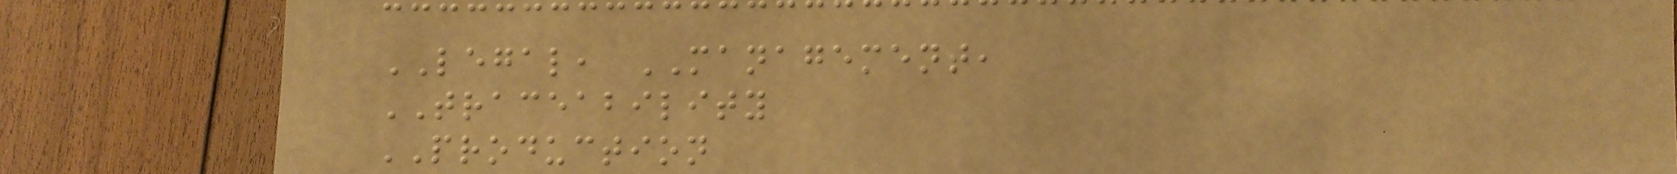LEGAL, MANAGEMENT,
TRACEABILITY
PRODUCTION
